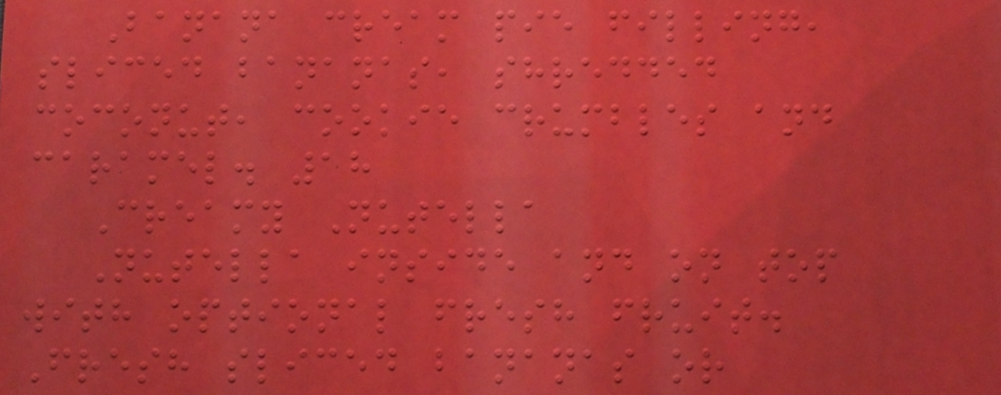Banana cream pie filling,
sliced bananas, shredded
coconut, cookie crumbles and
caramel. 18
Creamy Nutella
Nutella inside and on top
with optional fresh fruit.
Fresh sliced bananas or
